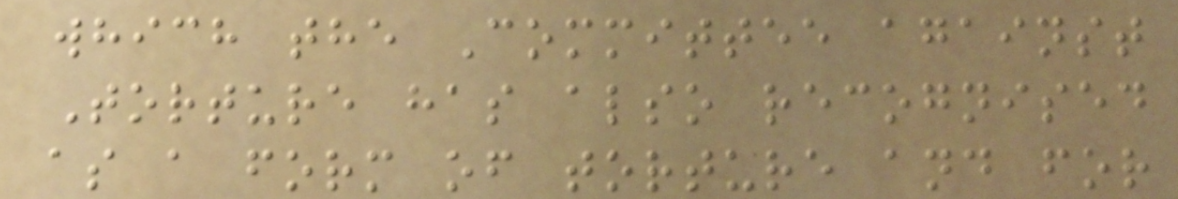which the Committee against
Torture has also recognised
as a form of torture and for
